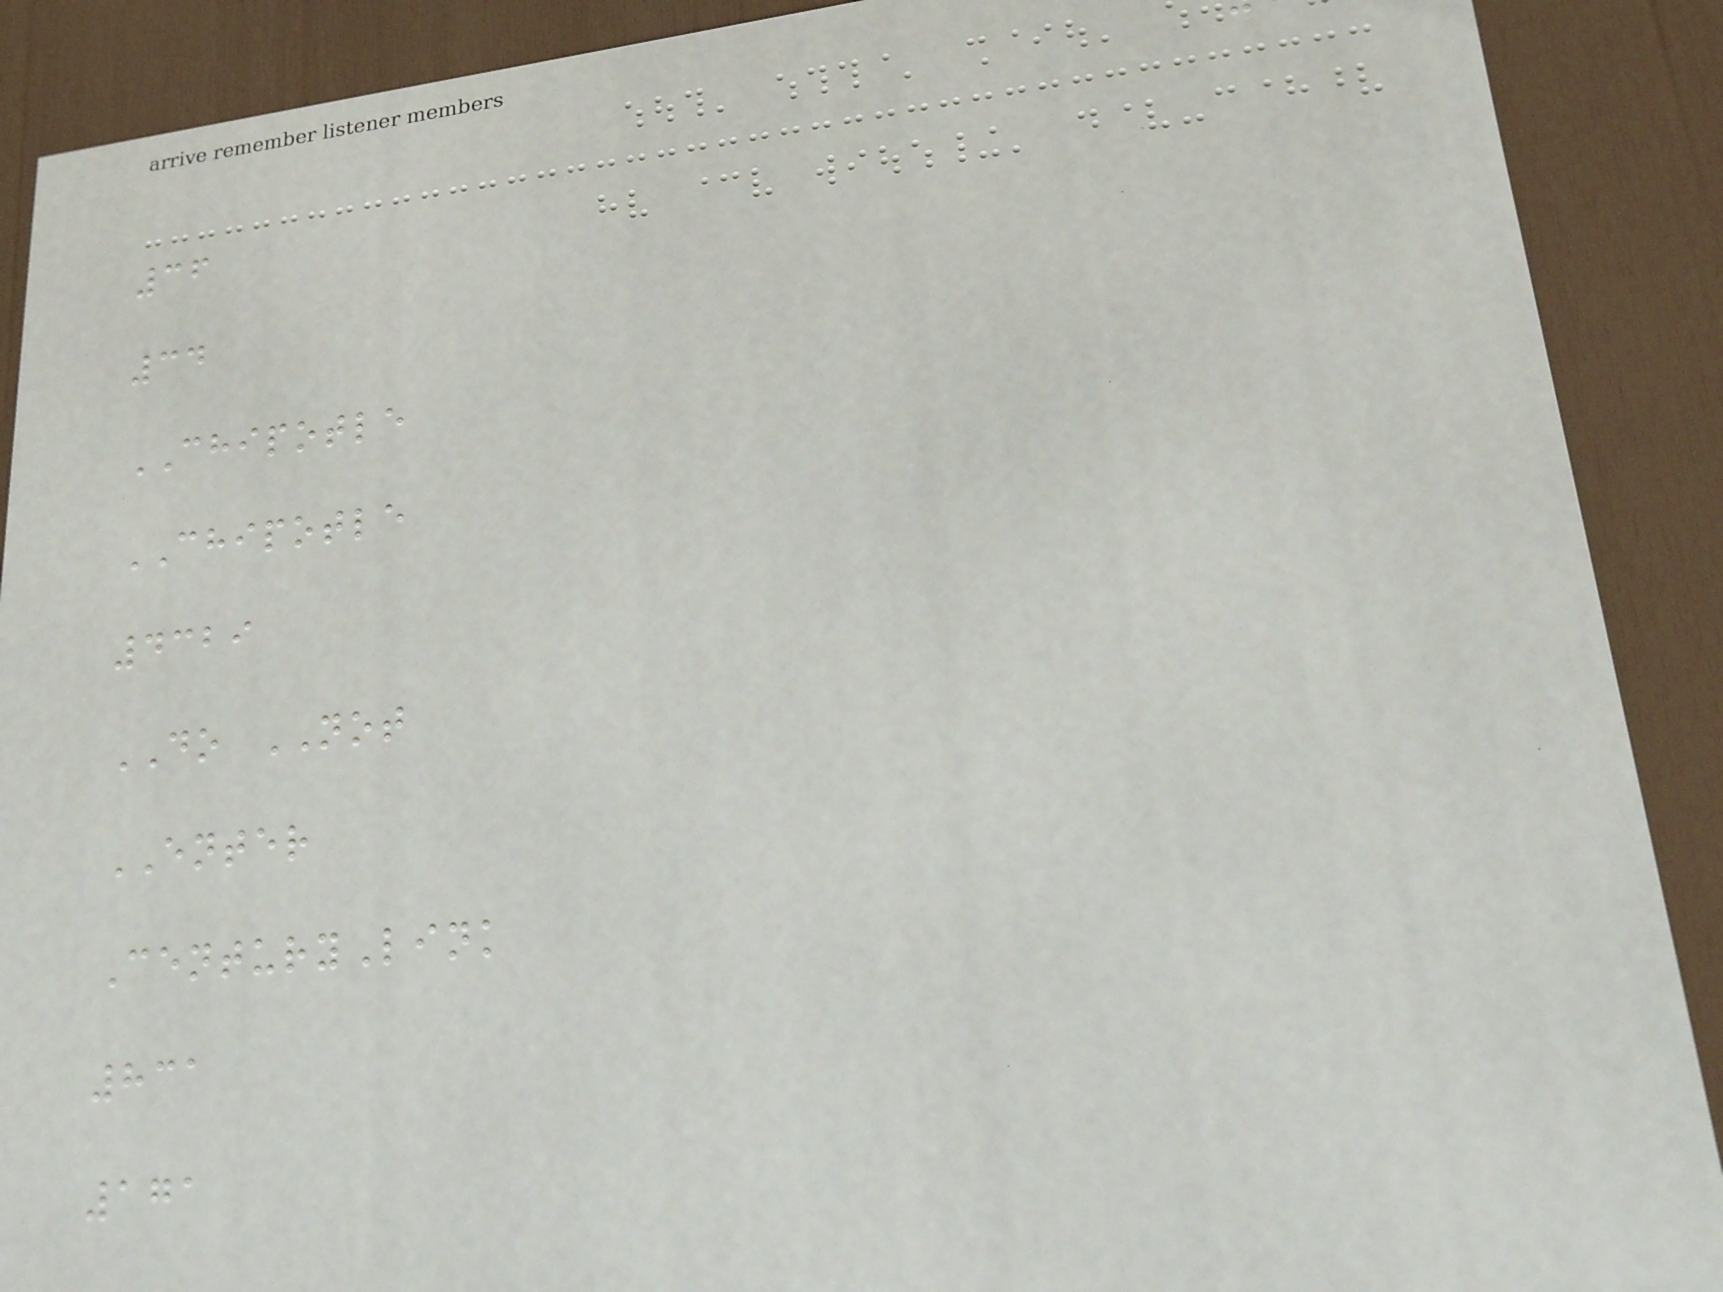36
34
CHIPOTLE
CHIPOTLE
4329
DO NOT
ENTER
CenturyLink
831
171
